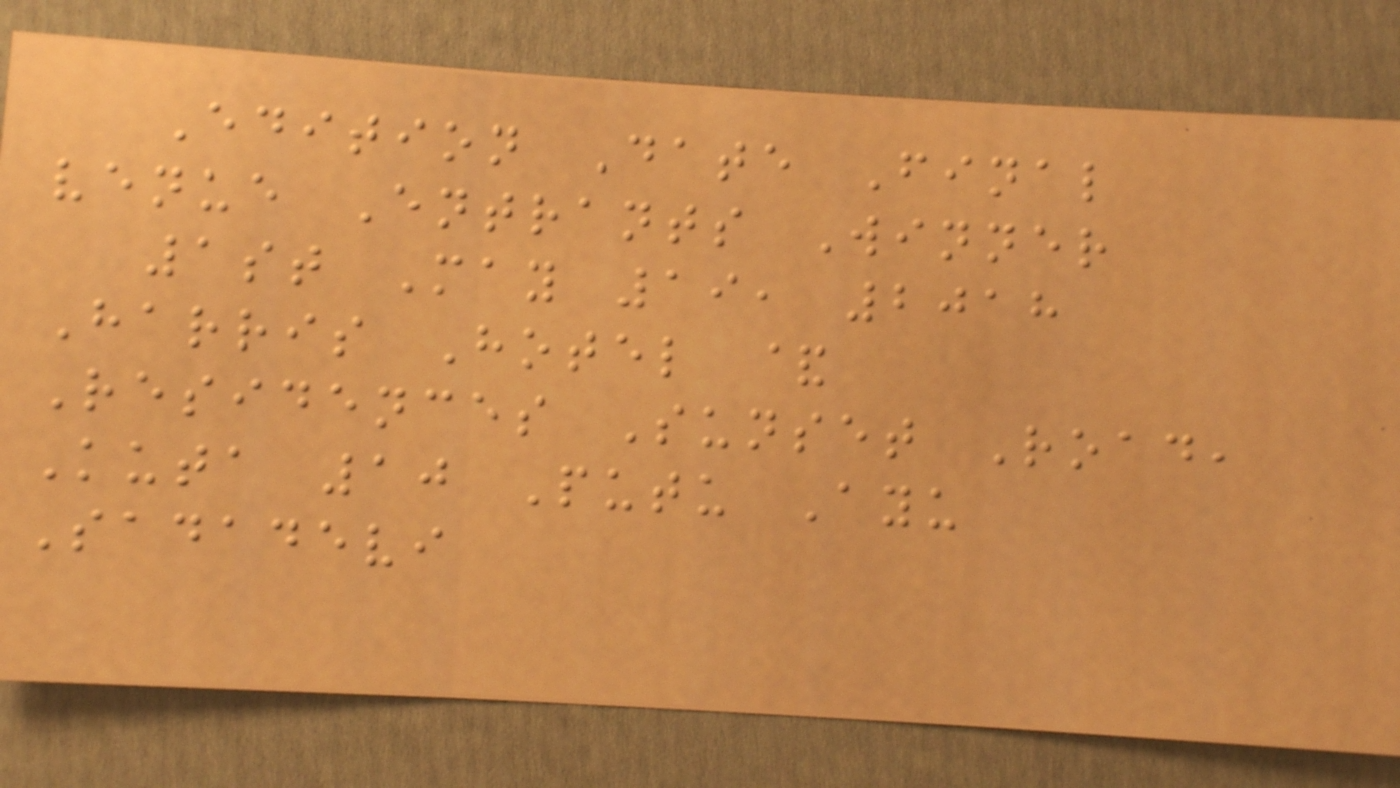Edition Date Final
venue Entrants Winner
1st May 19, 2018
Harris Hotel &
Residences Sunset Road,
Kuta 10 Putu Ayu
Sadadevi
